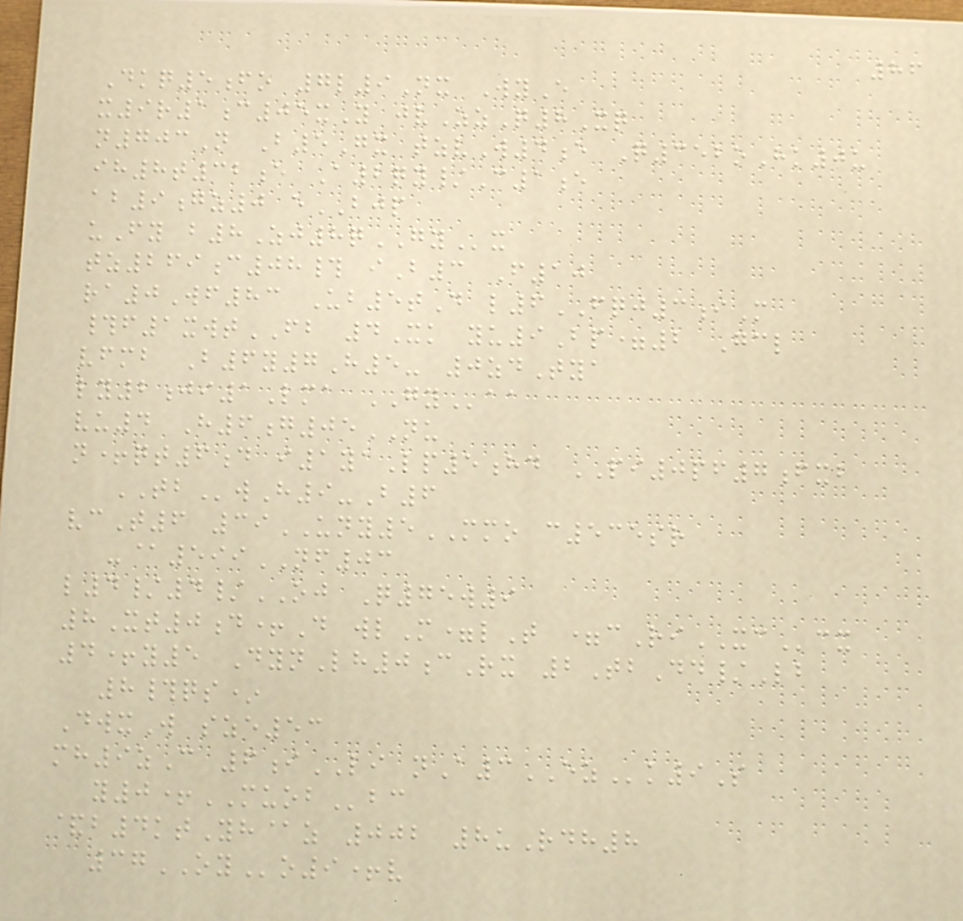86
Dkq5fo 7l9Nx WyE
x9r1c05xY jvZzQ8Xq
n703N B5Gx tzvW4e Q352oHk0u
ih8t32e A2qy/C1e
ab9gz0 eBJP
uFy b8Zj8qGYx
tz269c08# iB3 F10
ra0Wf83 Ub5tD l6FQJ3iM
#f1xwtFB 4Xk yu9Bp=2 Gcl
vfmb B6y7H5- 0zdTya
ly2ji1Lma GYaa
vu4 H6g05NU
n+qt6d i1yaLp5hd PI0pf7fxb
TBwH9-B6
vcT6 39UNY5MMO c535sr
-@599NF03
l4/4/OJ Q75w9
8Xt0d+D wlM=lT =cRiXCcx
4+y5 DynLh0cRx 2TbDd/Lb
8#qs*
DwxW sze53
mh9zC 6iLI nA3EZk9S
y0+MUOBbc
&b4ktYh@z 002 8uRdh8
37OYo9+v
